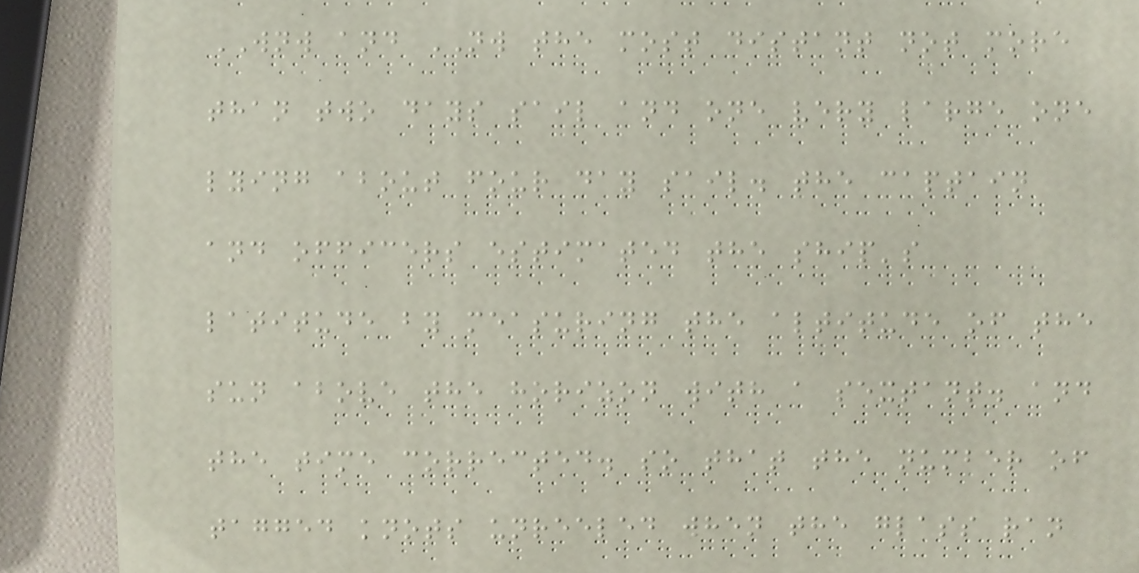WNW and NW the most distant not more
than two days sail and one very large one
lying about four day sail. the captain
and officers estimated the ship's
latitude by measuring the altitude of the
sun above the horizon with a sextant. and
the time corrected. so that the number of
tagged knots unreeled when the glass ran
